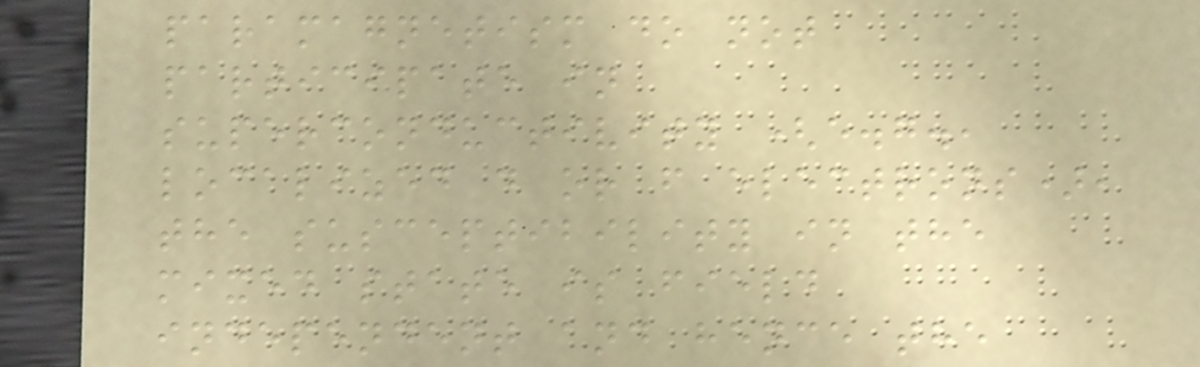paramagnetism do not
participate in
superconductivity (e.g.,
localized d or f electrons),
the susceptibility in the
mixed state is field
independent and hence the
